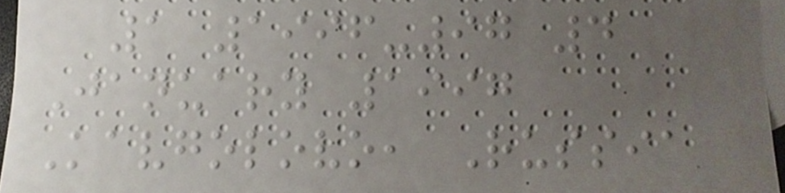1 1996-97 4
January 1997
Kavgolovo, Russia
